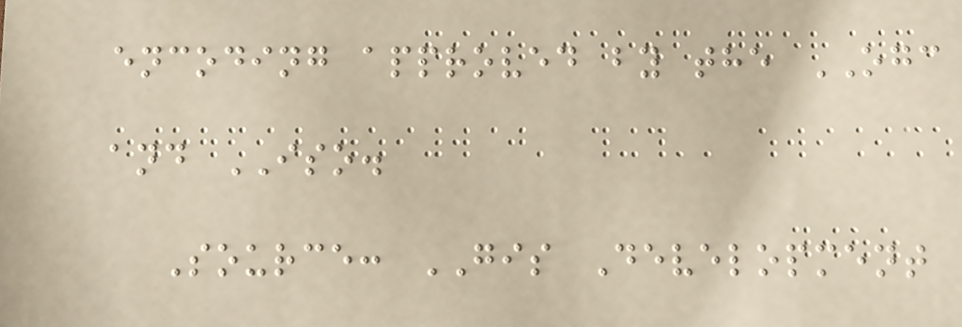encoding approved by the OGC
and ISO.
Source: GIS Development
